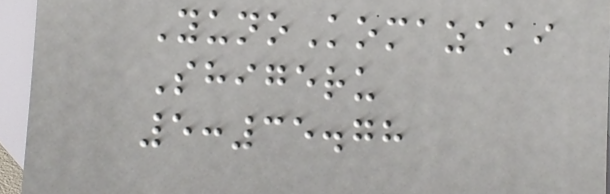YunoKomazaki
Shigeru
5:35.78
